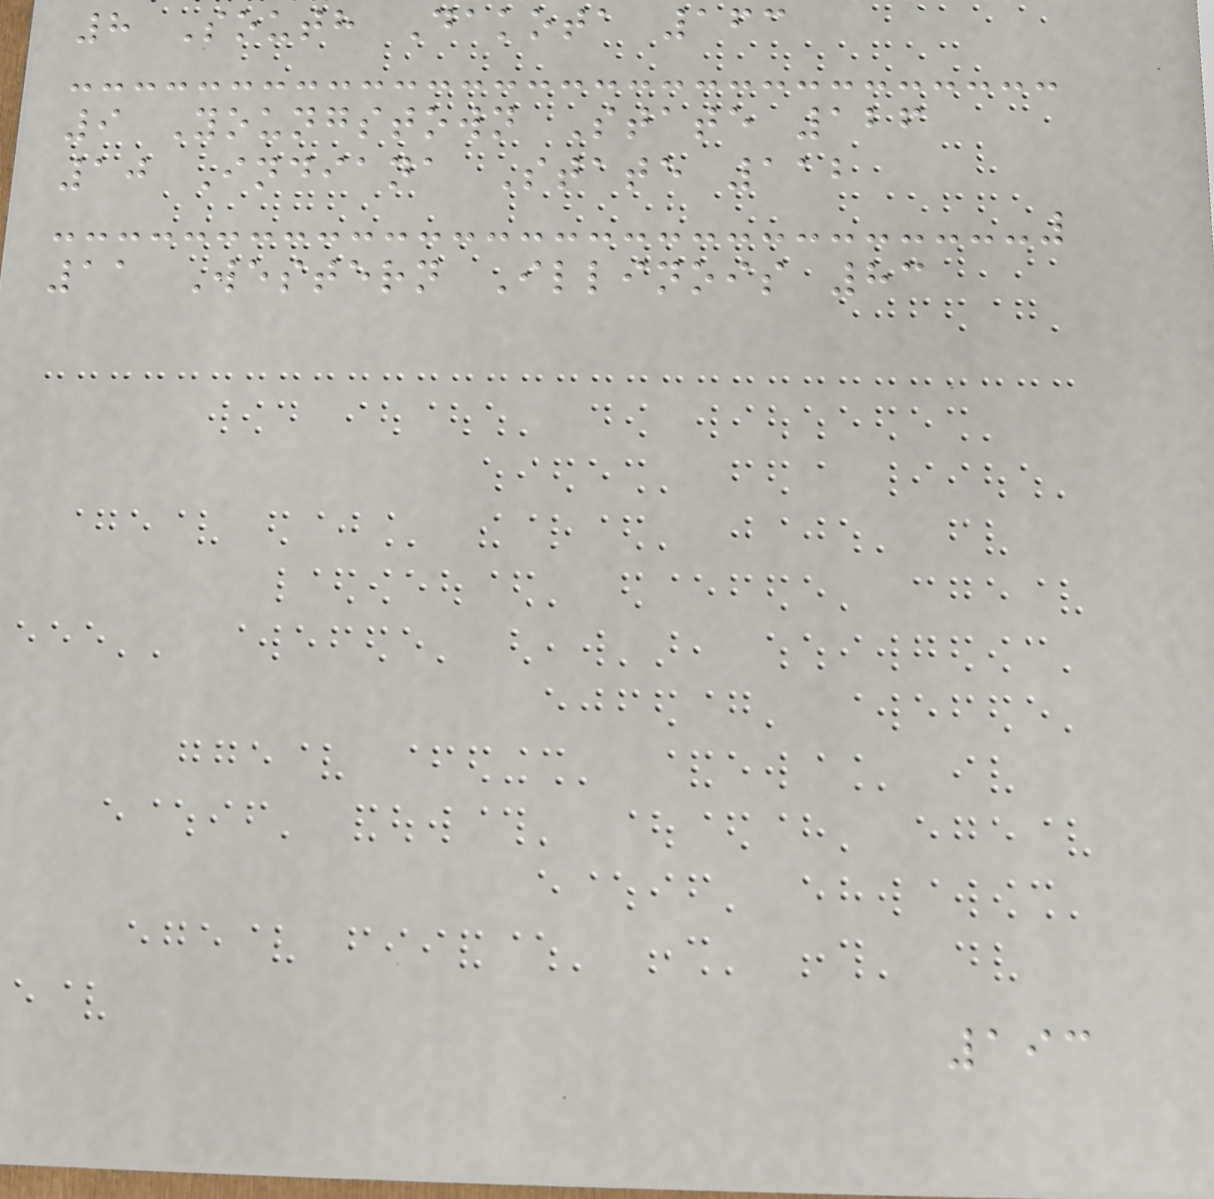8 South Dakota 163
9 Youngstown State 126
10 Indiana State 112
11 Western Illinois 83
193
